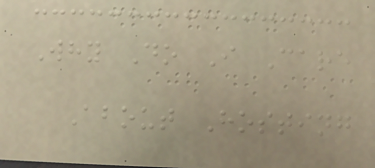Why Do I Care
About Hosting
